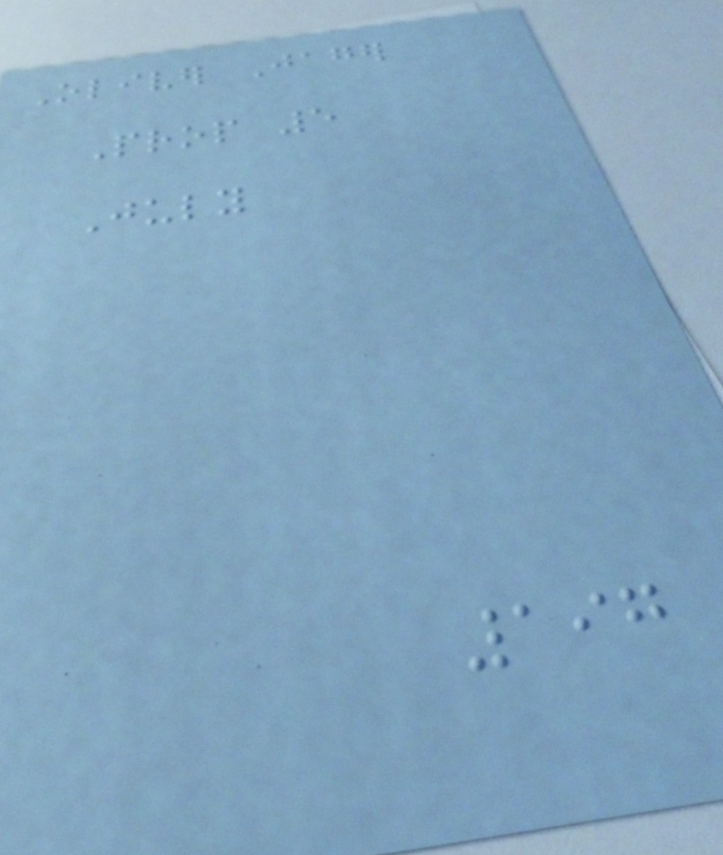Oliver Jager
Prop 5
July
197
